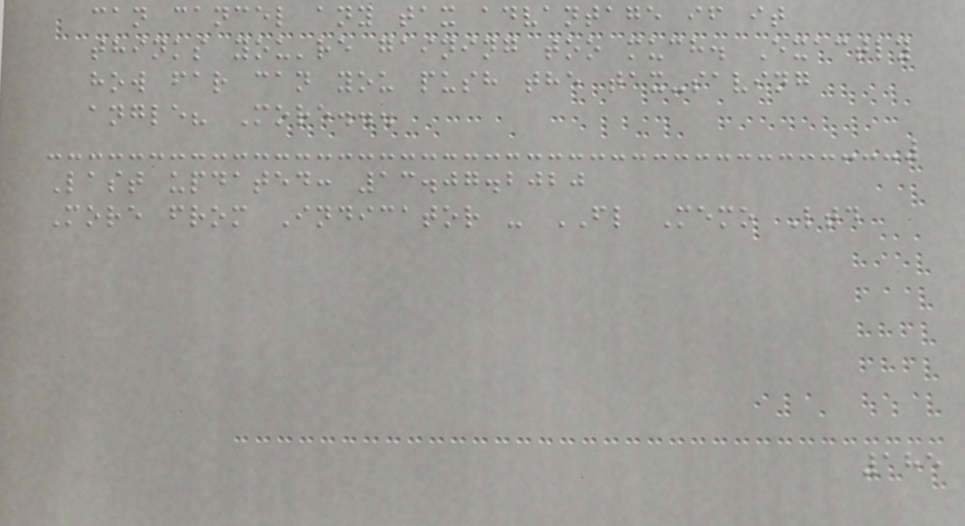can cancel any tax advantage if it
thinks you're gaining too much. Exactly
how far can you push the tax-saving
angle? More...
Last updated: 13.07.2020
More from Indicator - FL Memo Ltd
185
